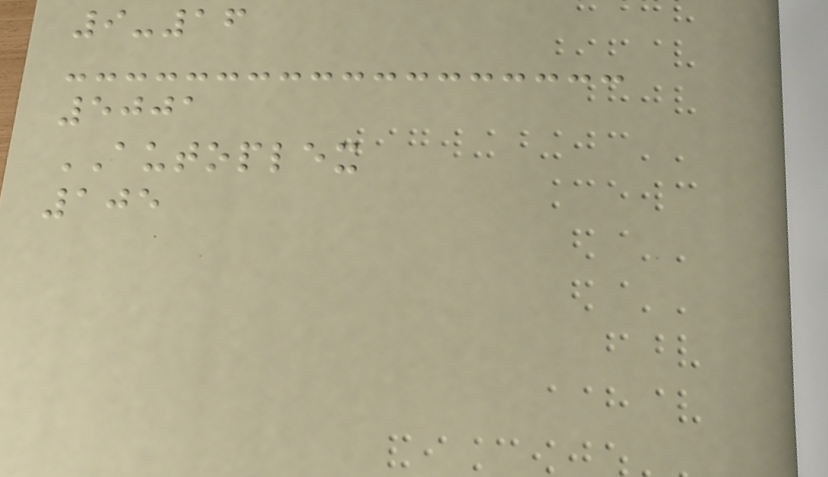9-16
5001
AUTOPLEX
105
